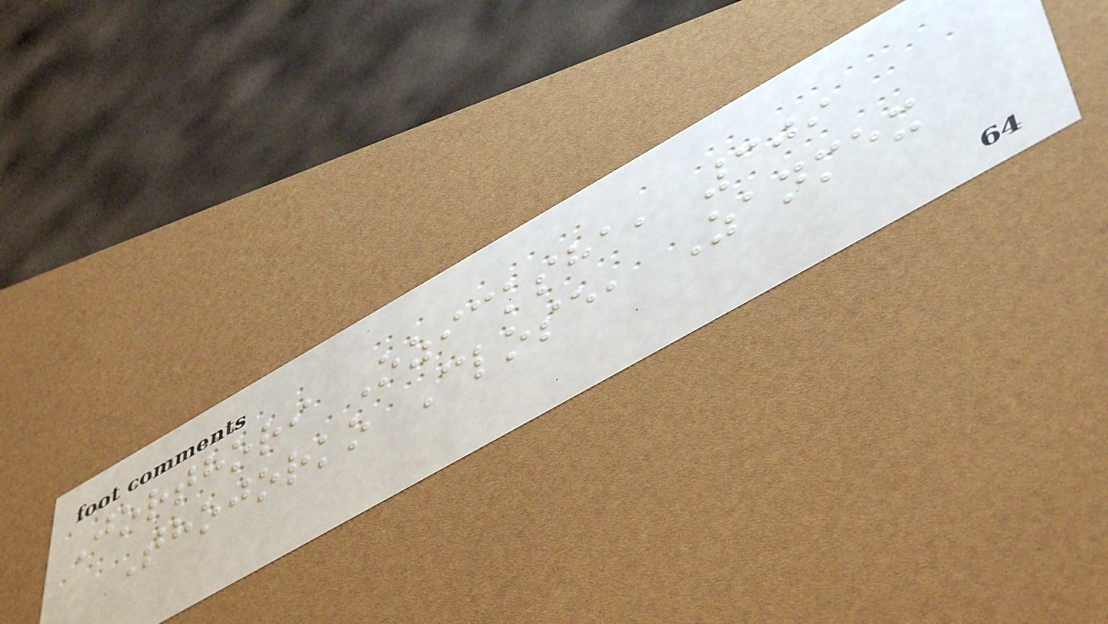Jorthori Ozicksha, 309
Thojorko Close, Zanmex
